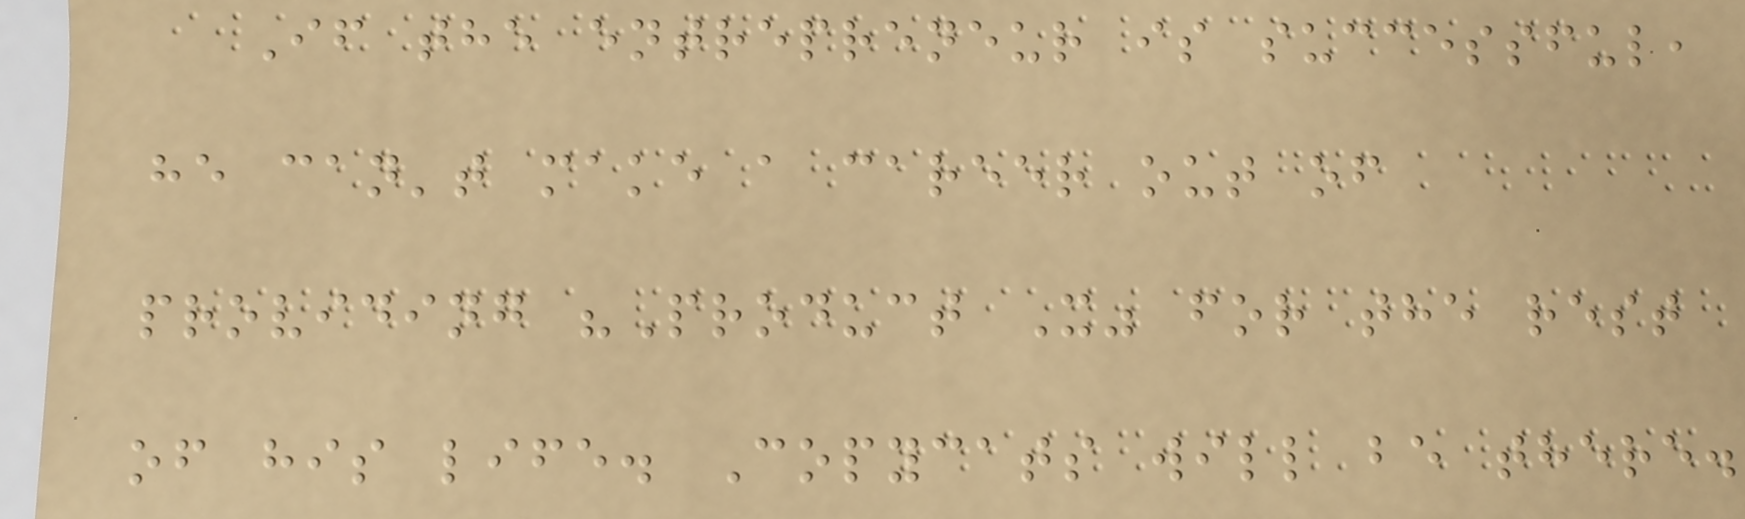If the entrepreneur is successful,
he can't make a career out of
providing "Product X" for the rest
of his life. Copycats will be there.
